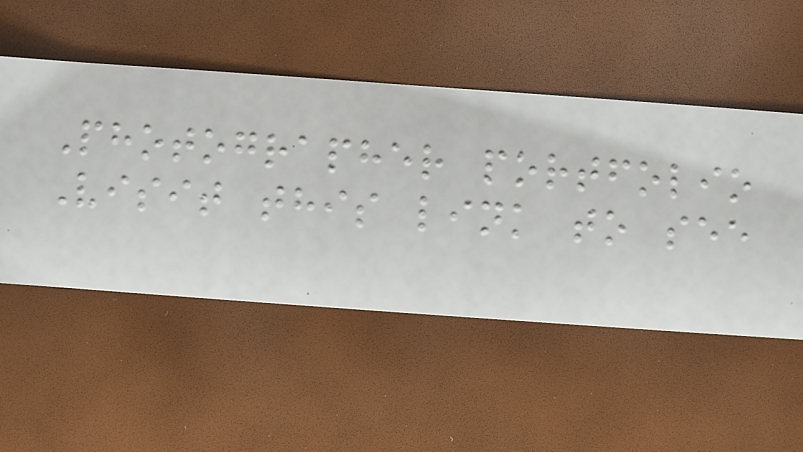Photographer portfolio
Visit this link to see
